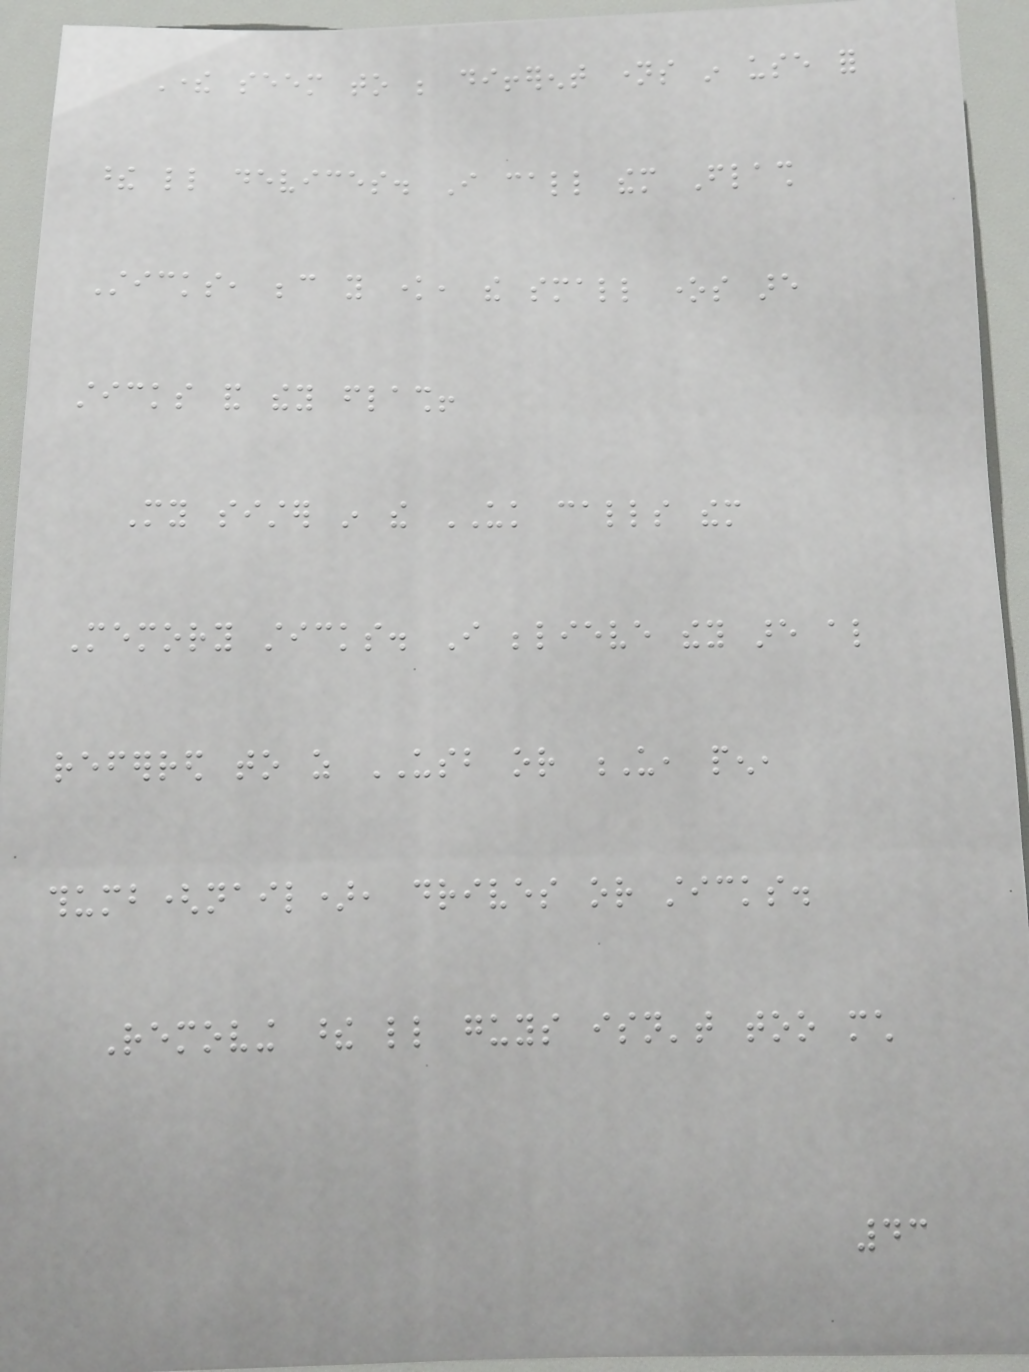There seem to be different names in use for
these little devices. I call them Flash
Sticks, because you know, the small ones are
sticks and they flash!
My sister in the UK calls them
Memory sticks. I believe they are also
referred to as USB or U, pen,
thumb(nail), drives or sticks.
Removing these little guys isn't too much
43
